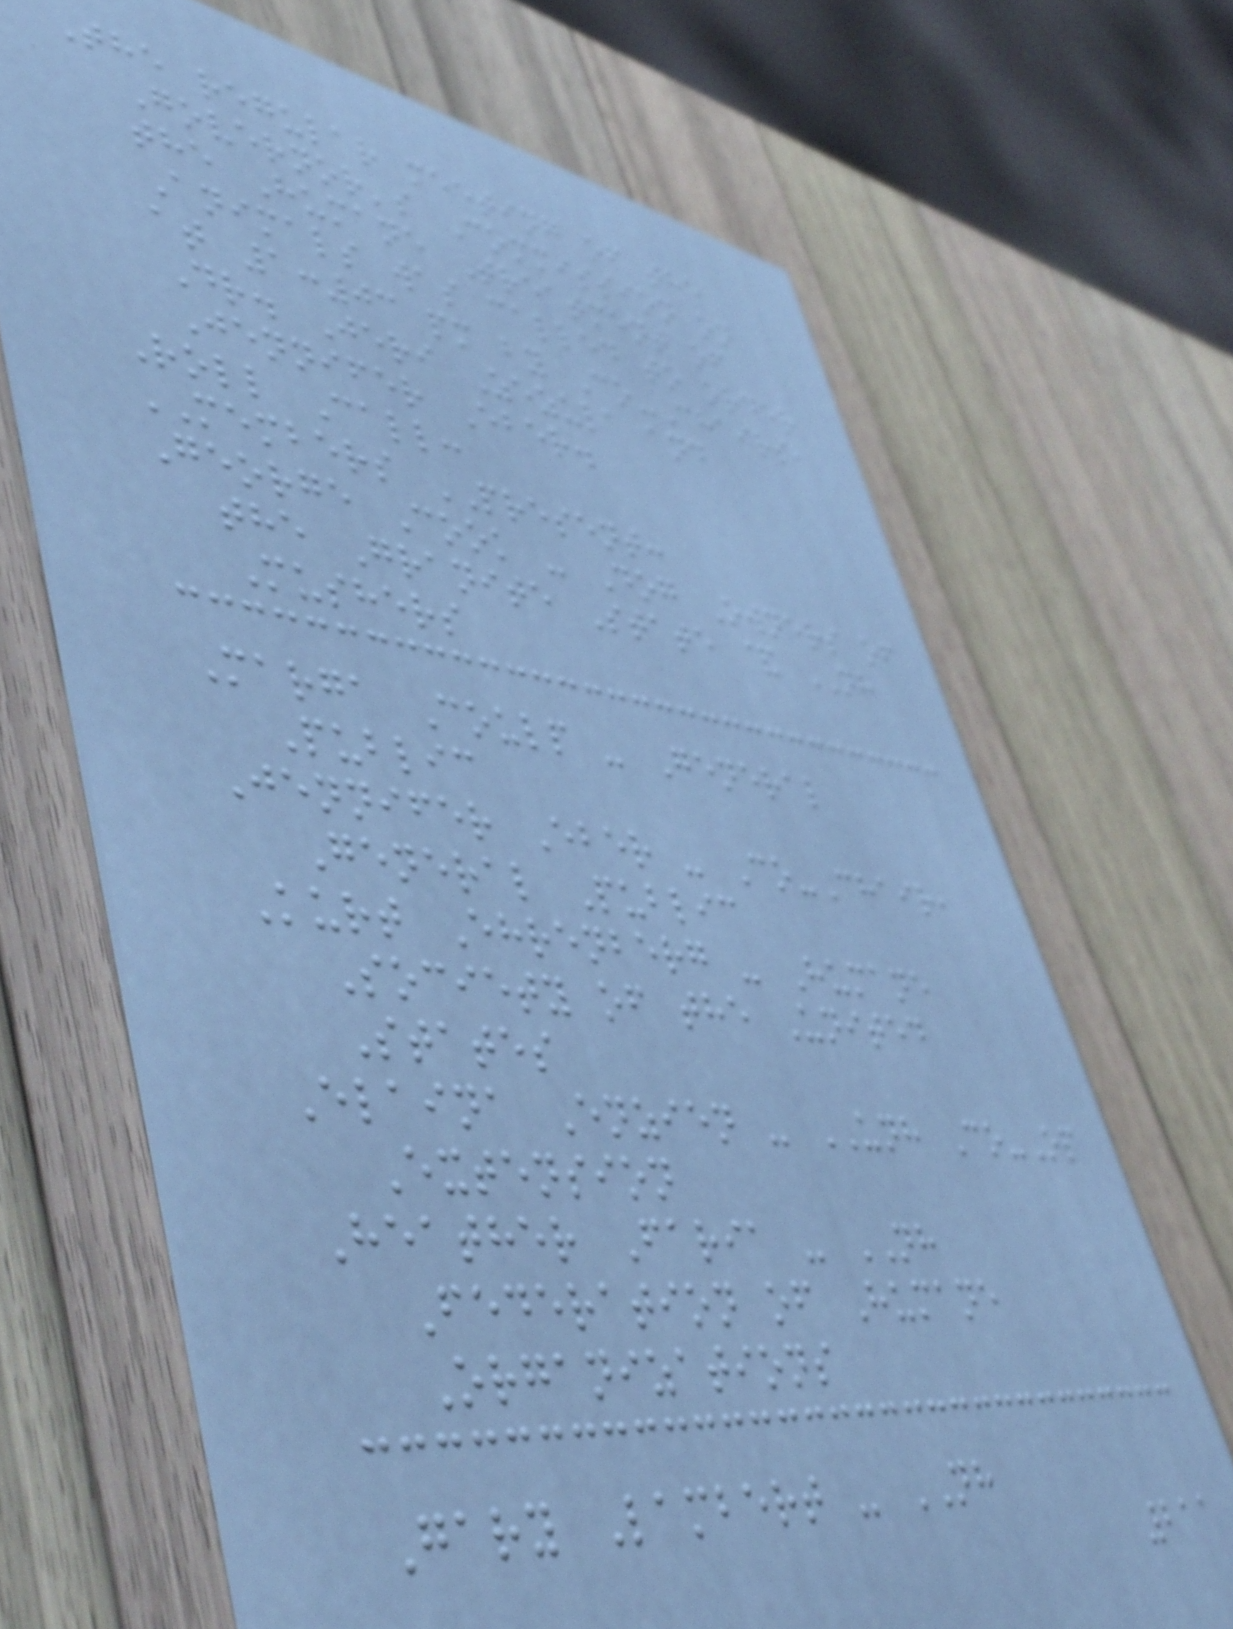The regular meeting of the
Governor's Commission on
the Humane Treatment of
Animals was called to order
at 1:03 pm by Co-Chairs,
Dr. Jeri Zezula and
Jennifer Eber.
Roll Call:
MEMBERS PRESENT:
George Cook - Dog Owners of
the Granite State & NH
Mushers
Marga Coulp - General
Public
Jennifer Eber - Co-Chair,
General Public
Kurt Ehrenberg - Humane
Society of the United
States
Elaina Enzien - UNH Co-Op
Extension
Heather Faria - NH
Federation of Humane
Organizations
Gary Lambert - NH
211
